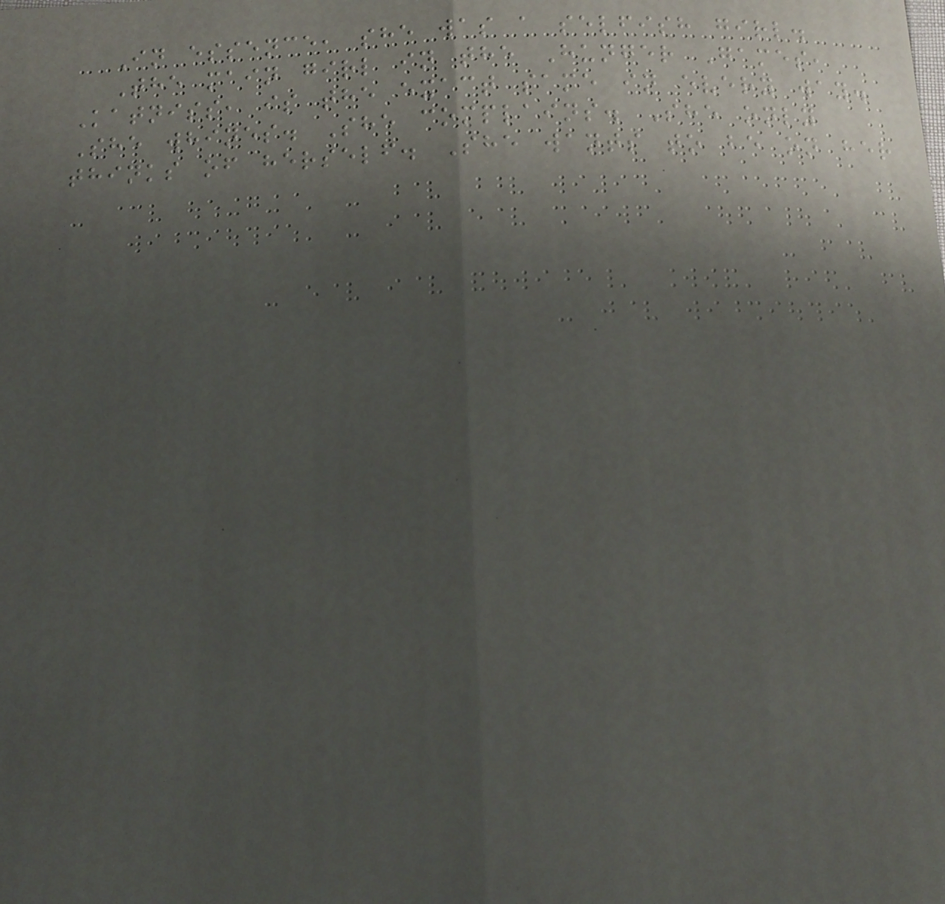In essence, she was a selfish girl.
The main girl in the Hunger Games,
Katniss, is the exact same in every way.
She whines. She complains. She only
thinks of herself. She wants to be on her
